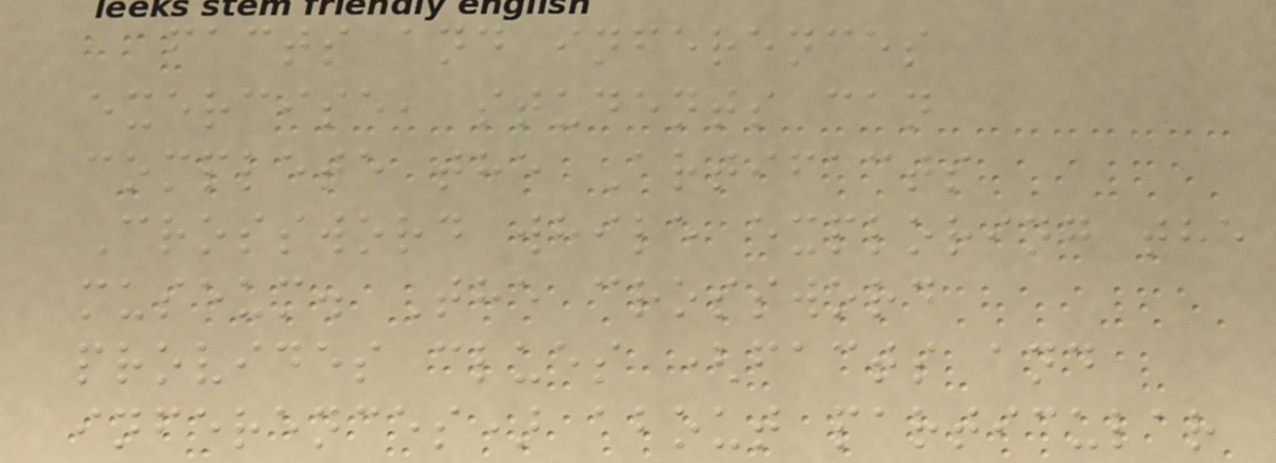facts and inferences
exercise, students can
complete the Artifacts
Crossword while exploring the
museum. The crossword
provides clues (facts and
inferences) about particular
